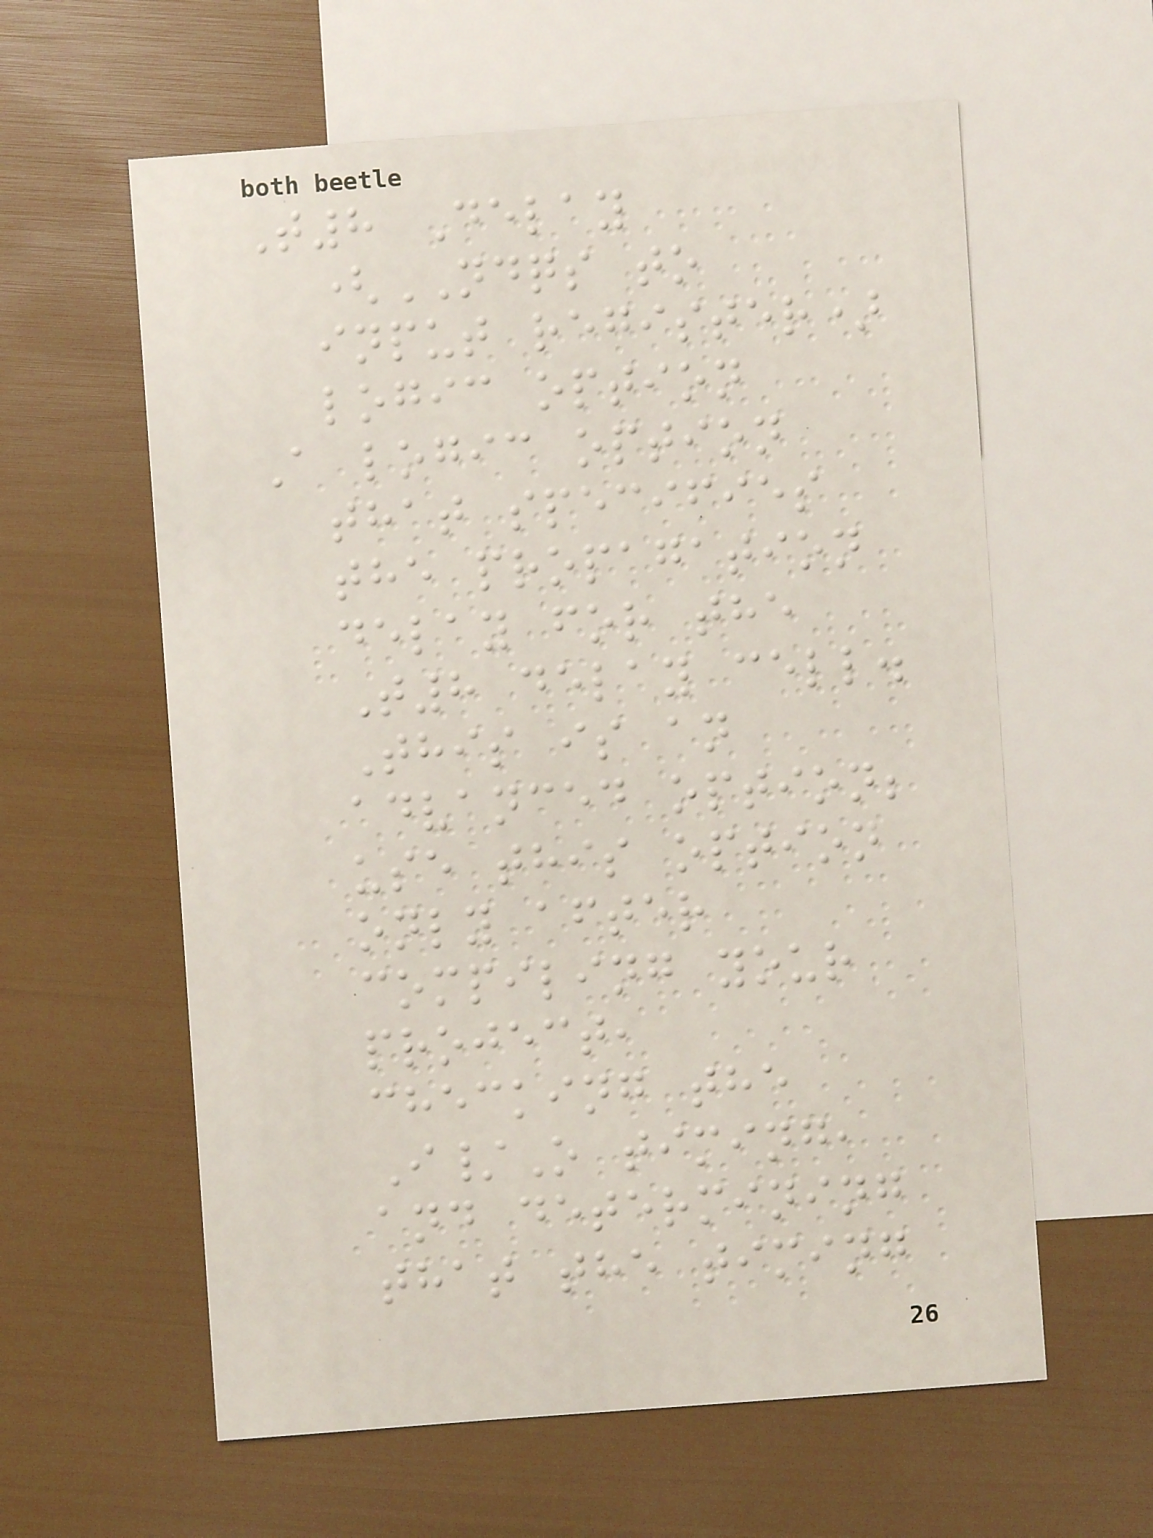T8 Delay
(NDQS to
input register)
logic option
A logic option
that specifies
the propagation
delay for the
T8 delay cell.
This is an
advanced option;
use this option
only after
compiling your
project,
checking the
I/O timing,
and determining
that the timing
